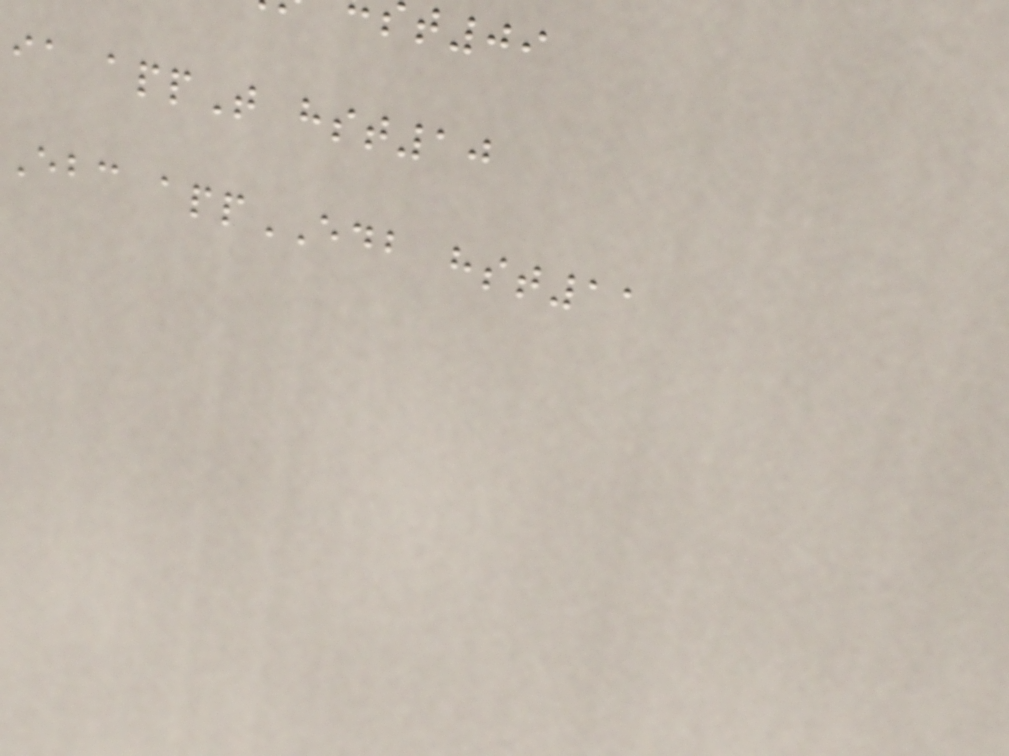ia appT hst10
ebc appEDB hst11
